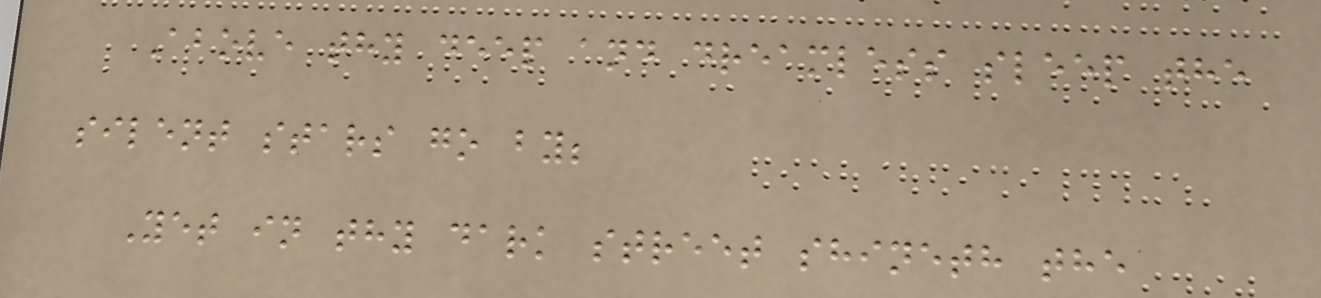Above thy deep and dreamless sleep the
silent stars go by;
Yet in thy dark street shineth the
